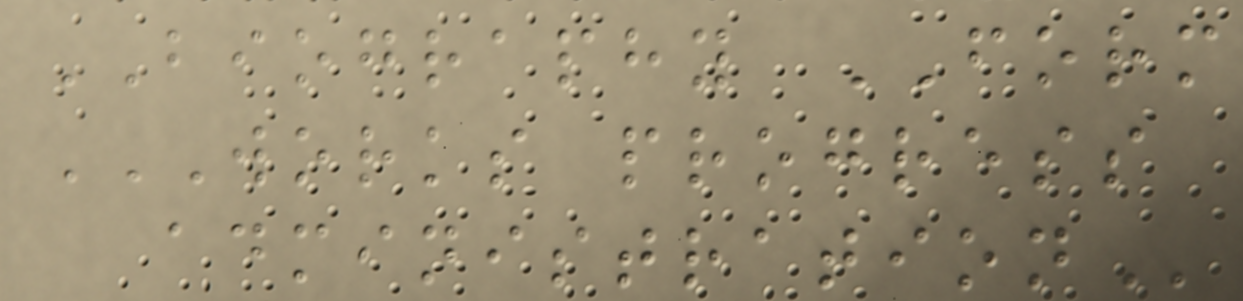BIOGRAPHY FORM
WORKS PROGRESS
ADMINISTRATION
